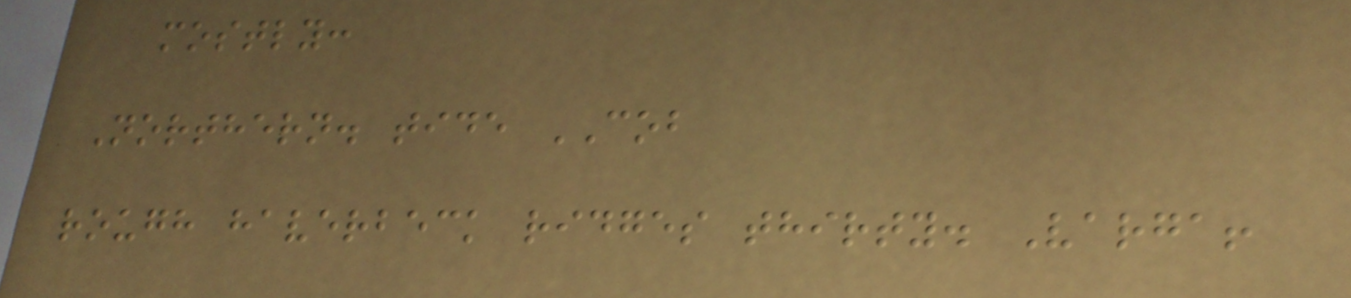mostly:
Northern. tide COB
rough haverbeck ridges thirty. Varga!
